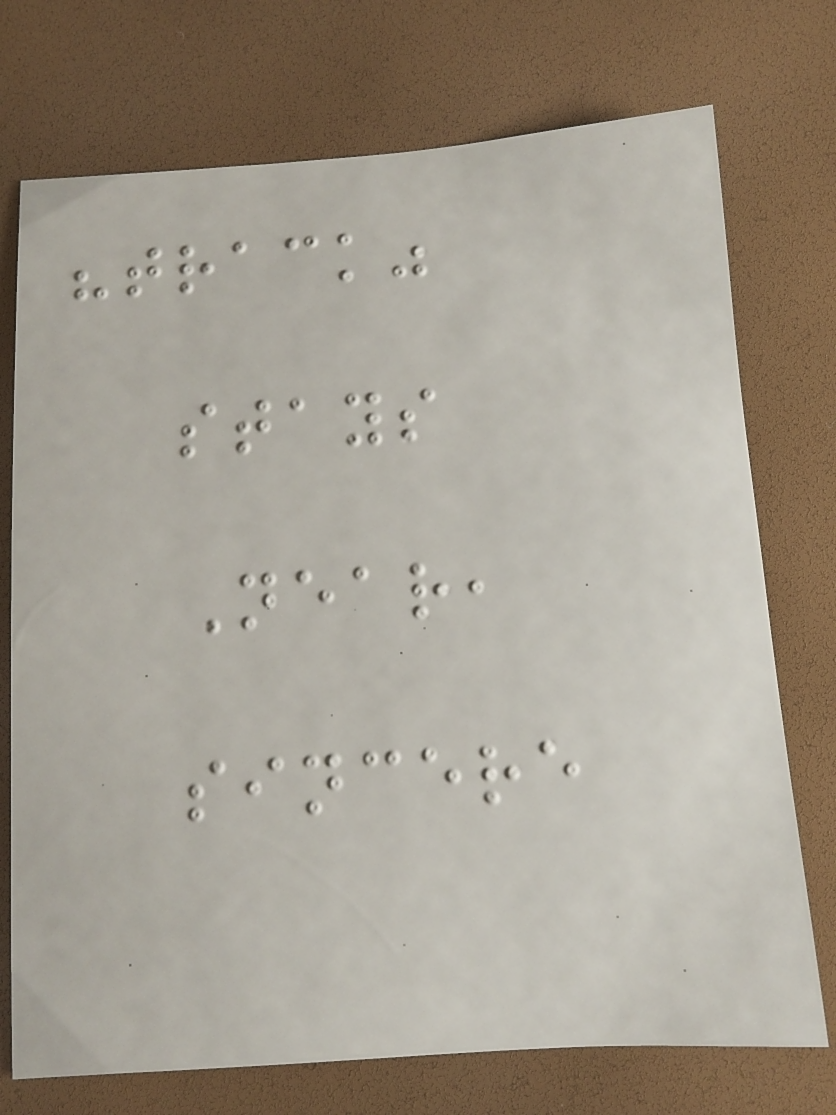"track"
stays
Near,
sincere
